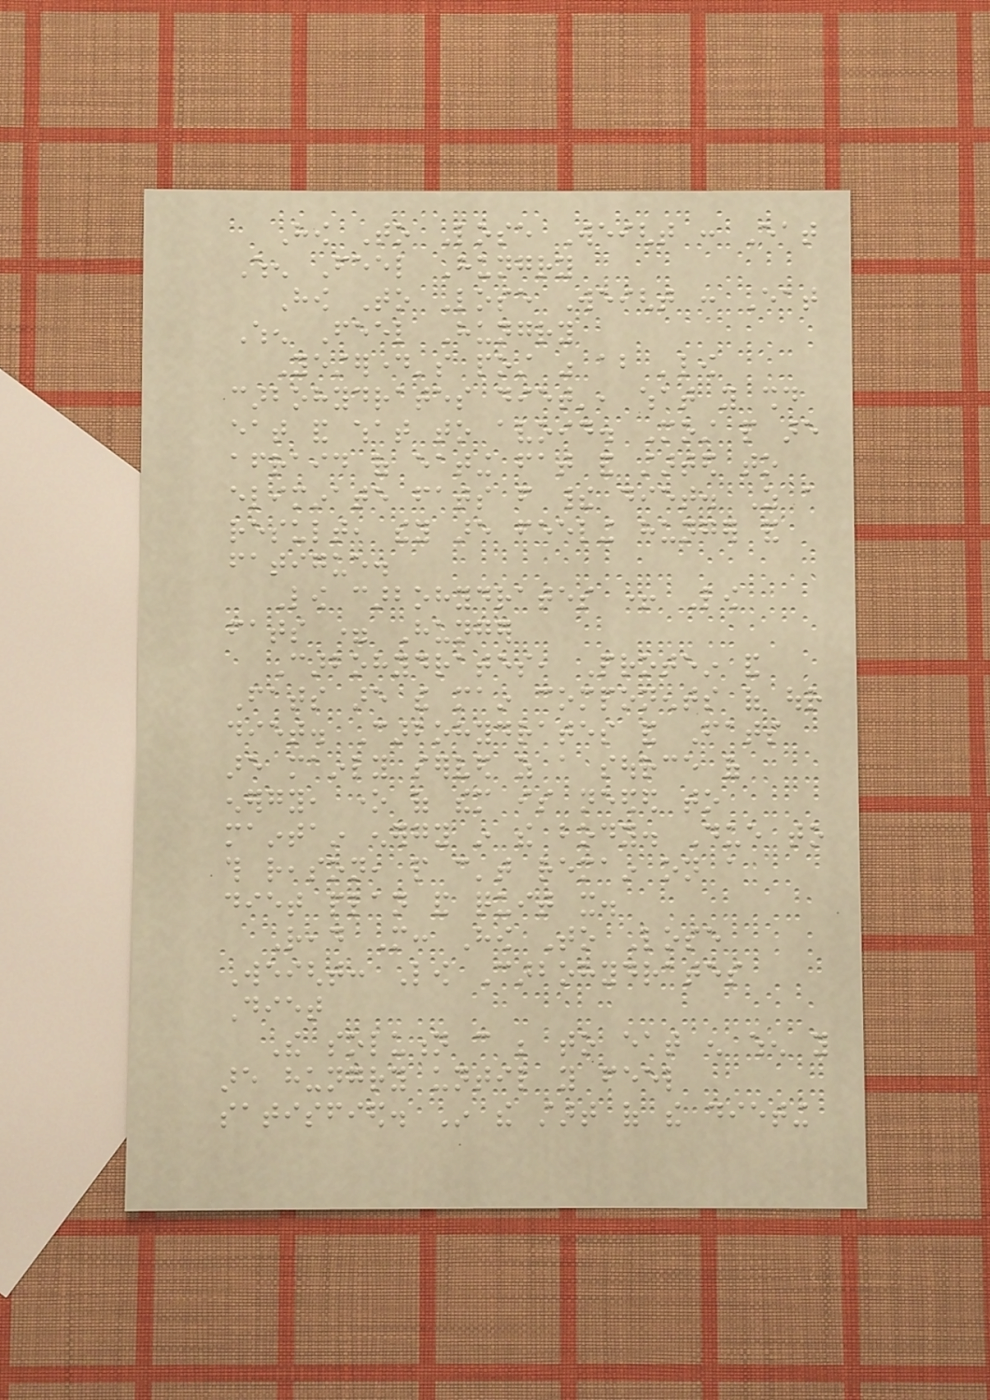How To Lose Weight : Eat
When Feel Hungry
How To Lose Weight : Eat
When Feel Hungry
Yesterday's post was about 'low
carbohydrates diet', what you should
eat and what to avoid. Most people are
afraid of eating fat and started to
eliminate fats from their diet. As a
result, they are feeling hunger and
fatigue.
Low carbohydrates + Low
fats = Hunger
Carbohydrates, Protein and
Fats are the main components of our
diet. Carbohydrates and Fats
are mainly served as a source of
energy, one of them is needed to
maintain energy in the body. Due to
this reason, people can't remain on a
diet plan and quit it.
Read More: How To Lose
Weight: Low Carbohydrates
Diet
The solution can be to eat enough when you
are hungry until you feel
satisfied. In the start of the dieting
